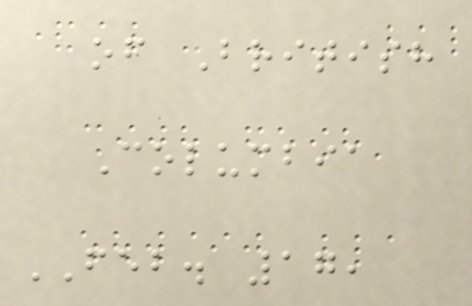of British
Columbia
FEB. 17,
